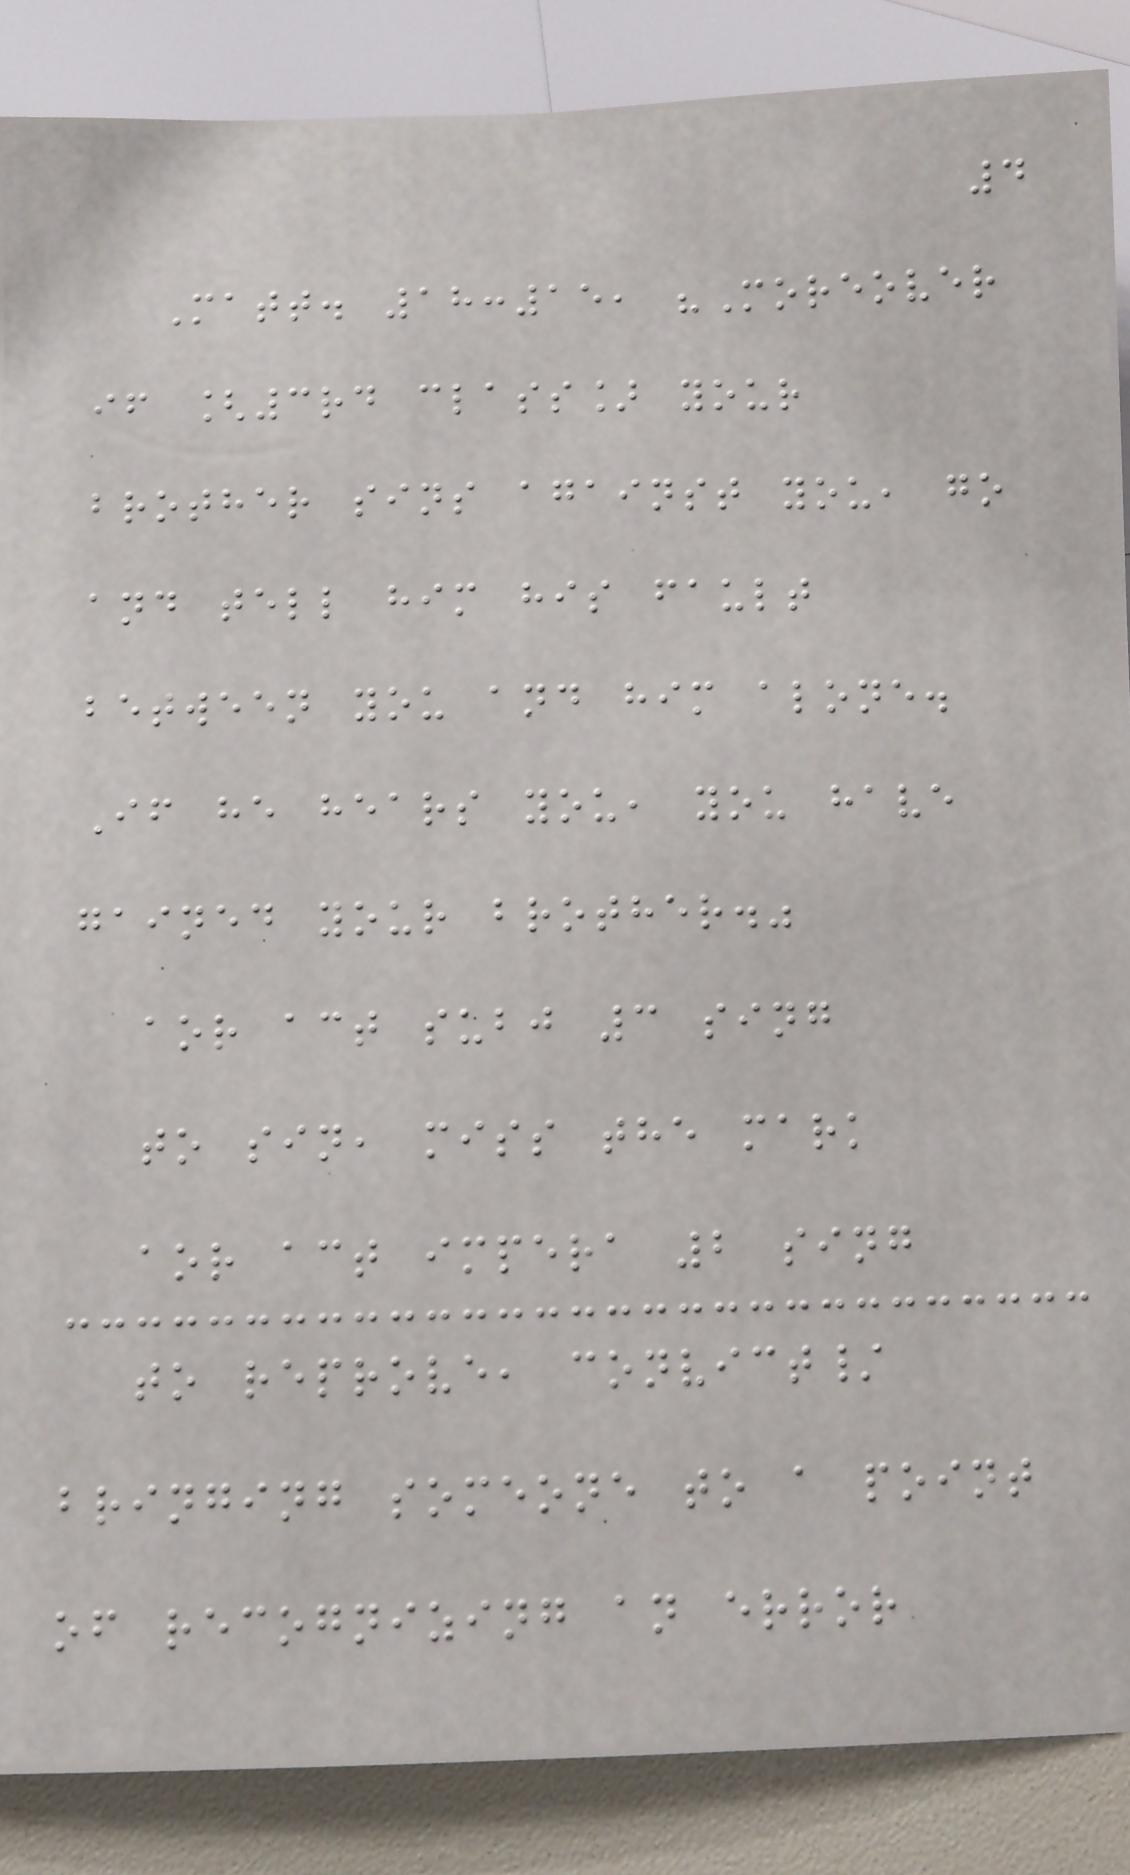4
Matt. 18:15, "Moreover
if [3rd class] your
brother sins against you, go
and tell him his fault
between you and him alone.
If he hears you, you have
gained your brother."
aor act subj 3 sing
to sin, miss the mark
aor act impera 2 sing
to reprove, convict/
bringing someone to a point
of recognizing an error
